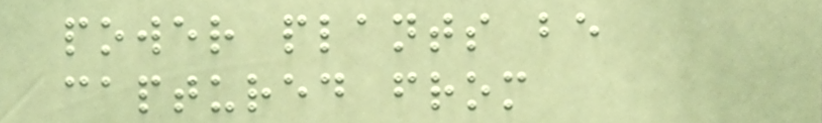power plants be
captured from
